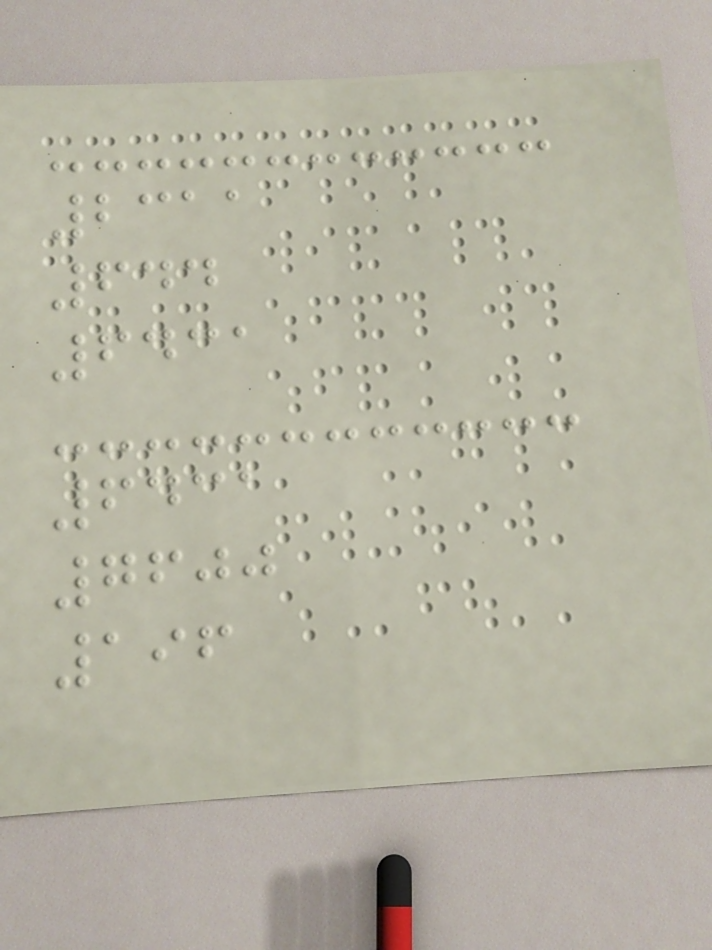2311
644
6431
6431
7600
196
